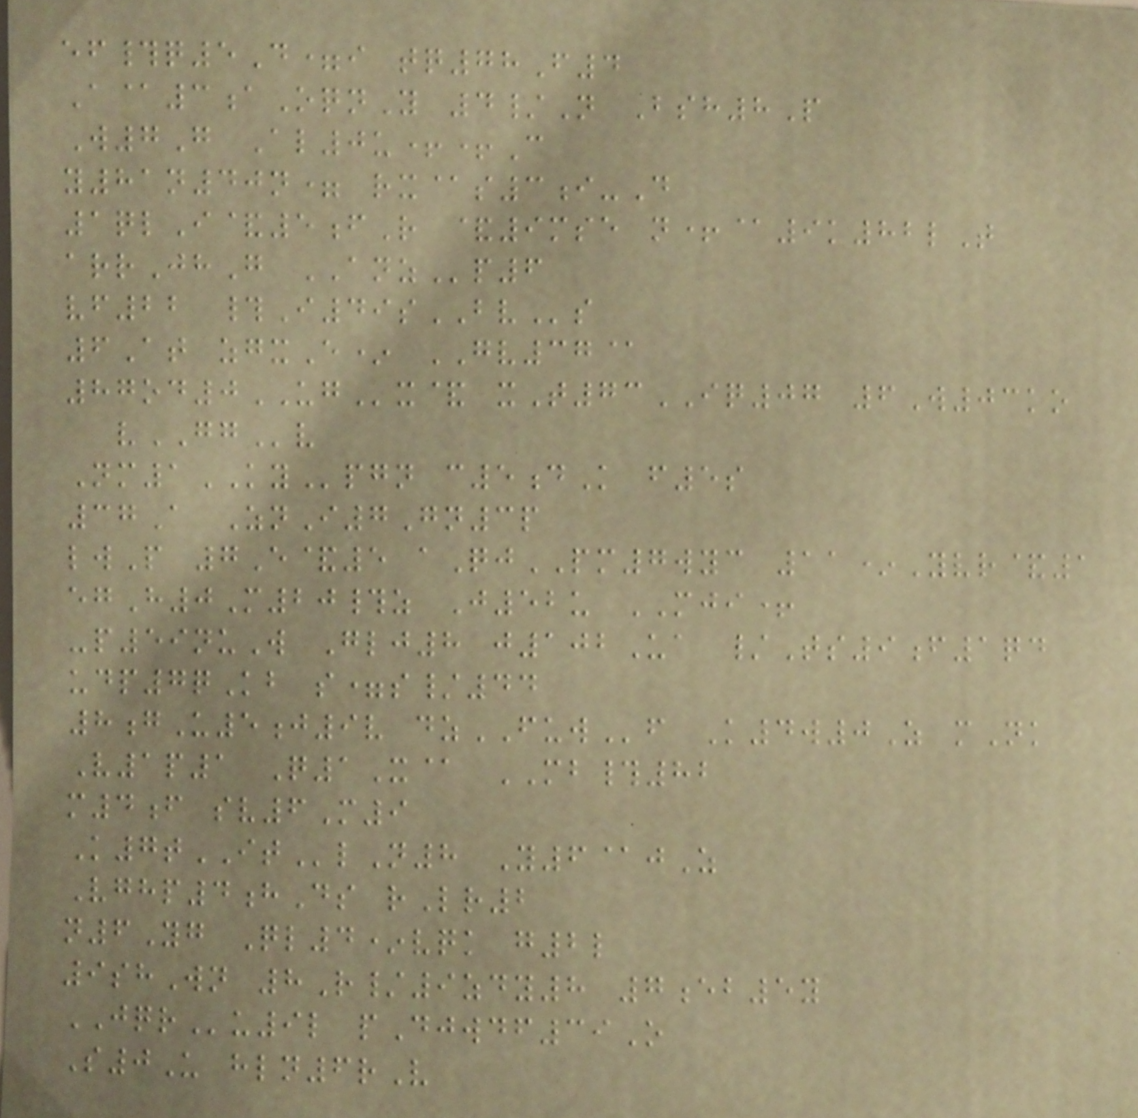ef#q5D=i tq78F4
A@3aOqnY 4/N Bsh8P
W7G Al0u++C
y81n40n= rx@s3i-D
1qlI&5fR &9mse n+@9k82lT
arrJhG ANZp6
vf22 #I49sBVs
6At zgxE* GV37@
87od0UGx& xT73IQ07 6W03ko
vGGv
Nm1KYpgn c5dK f5s
37A ZnI7Gn3p
lwP 7E&5 aQjPM7wyc 11*Yvr&1
egH0M20#z J52u MJI+
-p59nuW Glj8 j102Ua /Ts9f1qd
udp7qKb s=s/44
8gU5j9v dzFUWf K4w0Z mNk
V1p1 Q1X@ MB#82
m4f sv6M9
K7tITlN8 Y6@jZ
Vghp4hDs rLr2
n6Yg Ql4*vqk g2l
9shWn 8R/9zdy8 7eb5y
JQRu9l pDjwdf39O
S0U hln6rV
